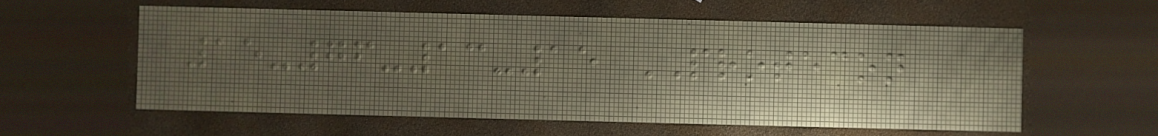15-76-13-15 PROTECON
